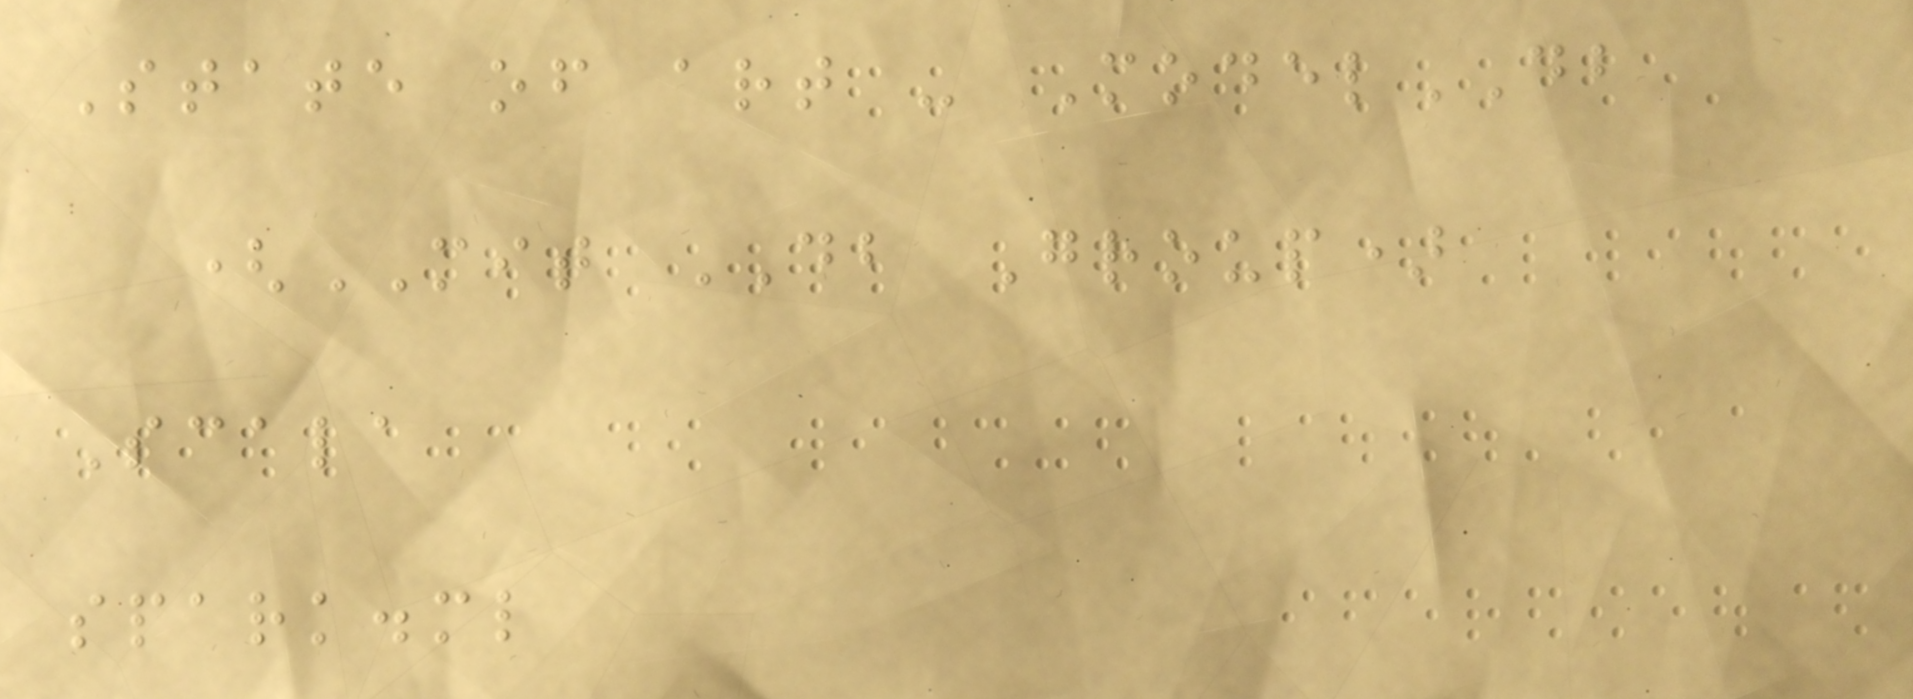State of art - ModelDB
(MIT DB Group)
Scala
spark.ml
